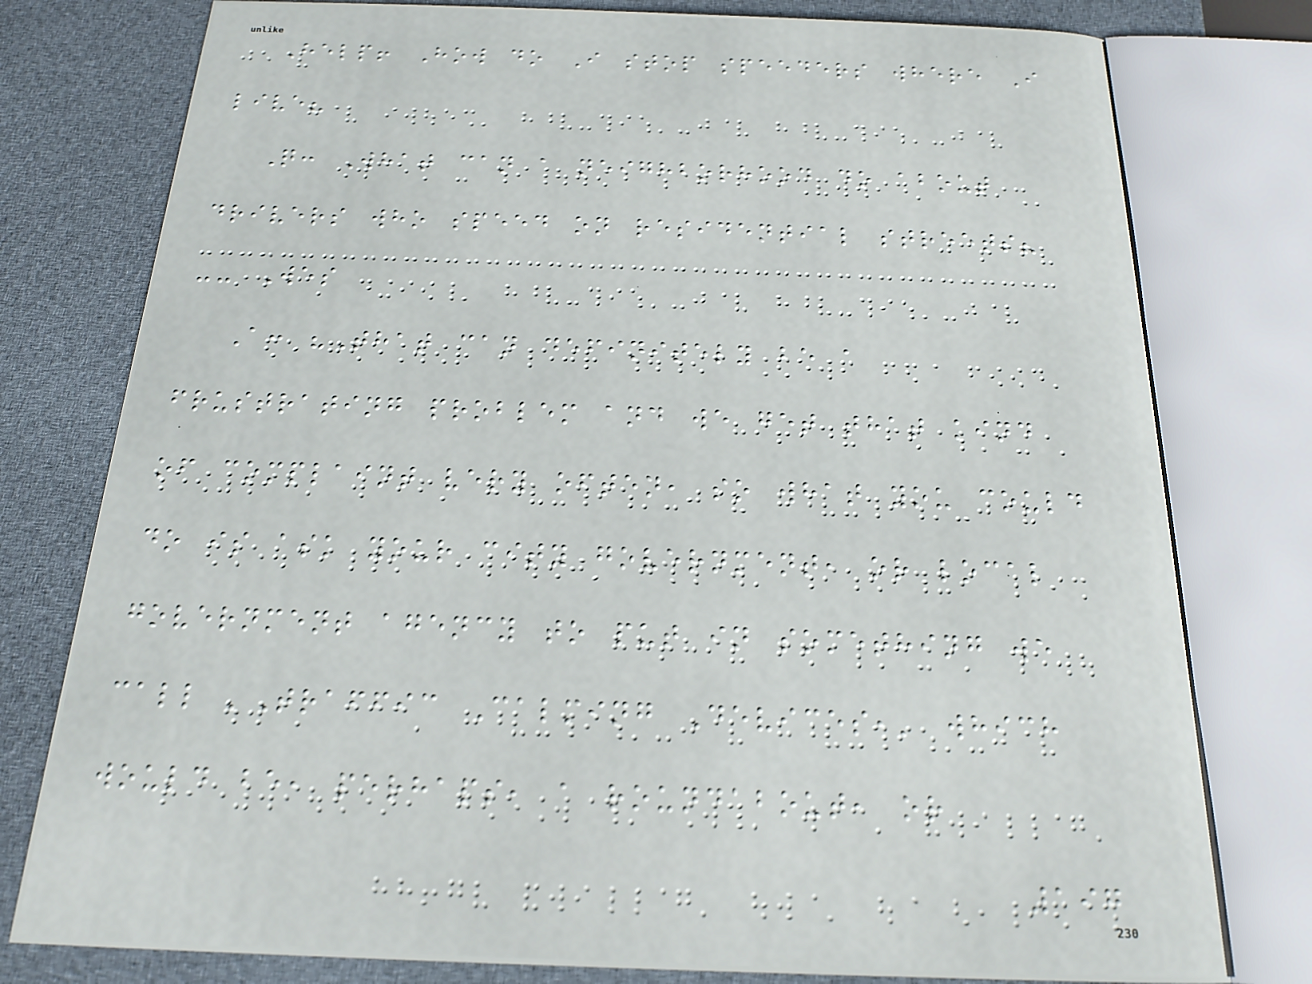Help! How do I stop speeders where I
live?
Q: What can a neighborhood do about
drivers who speed on residential streets?
-- Wes
A: "That can definitely be a
frustrating problem and we get that kind
of complaint very often, so what you could
do is ask your city government, or local
government agency to put in something we
call 'Traffic Calming Devices,' which
would be, perhaps, a roundabout, or
197
